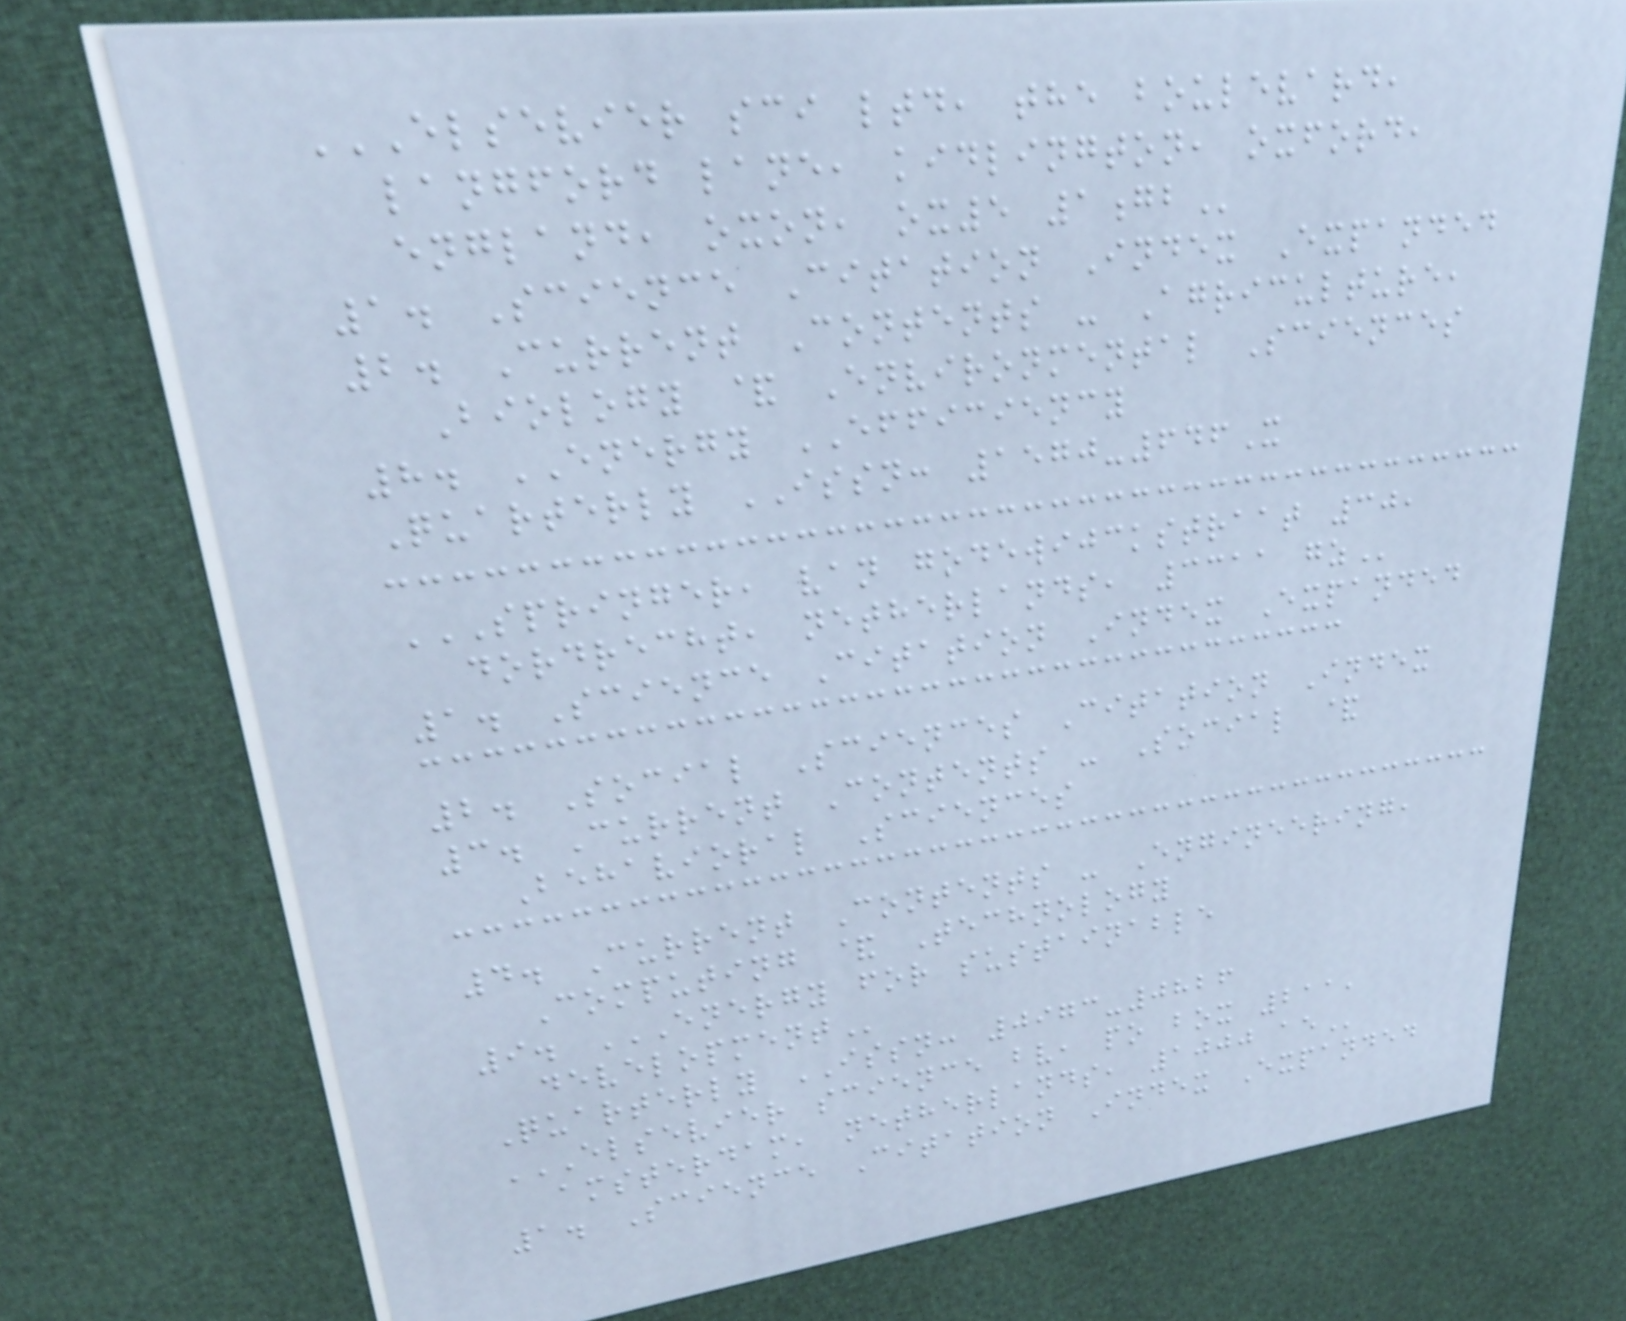ELSEVIER SCI LTD, THE BOULEVARD,
LANGFORD LANE, KIDLINGTON, OXFORD,
ENGLAND, OXON, OX5 1GB
1. Science Citation Index Expanded
2. Current Contents - Agriculture,
Biology & Environmental Sciences
8. ENERGY EFFICIENCY
Quarterly ISSN: 1570-646X
SPRINGER, VAN GODEWIJCKSTRAAT 30,
DORDRECHT, NETHERLANDS, 3311 GZ
1. Science Citation Index Expanded
2. Social Sciences Citation Index
3. Current Contents - Social &
Behavioral Sciences
4. Current Contents - Engineering,
Computing & Technology
9. ENERGY FOR SUSTAINABLE
DEVELOPMENT
Quarterly ISSN: 0973-0826
ELSEVIER SCIENCE BV, PO BOX 211,
AMSTERDAM, NETHERLANDS, 1000 AE
1. Science Citation Index Expanded
